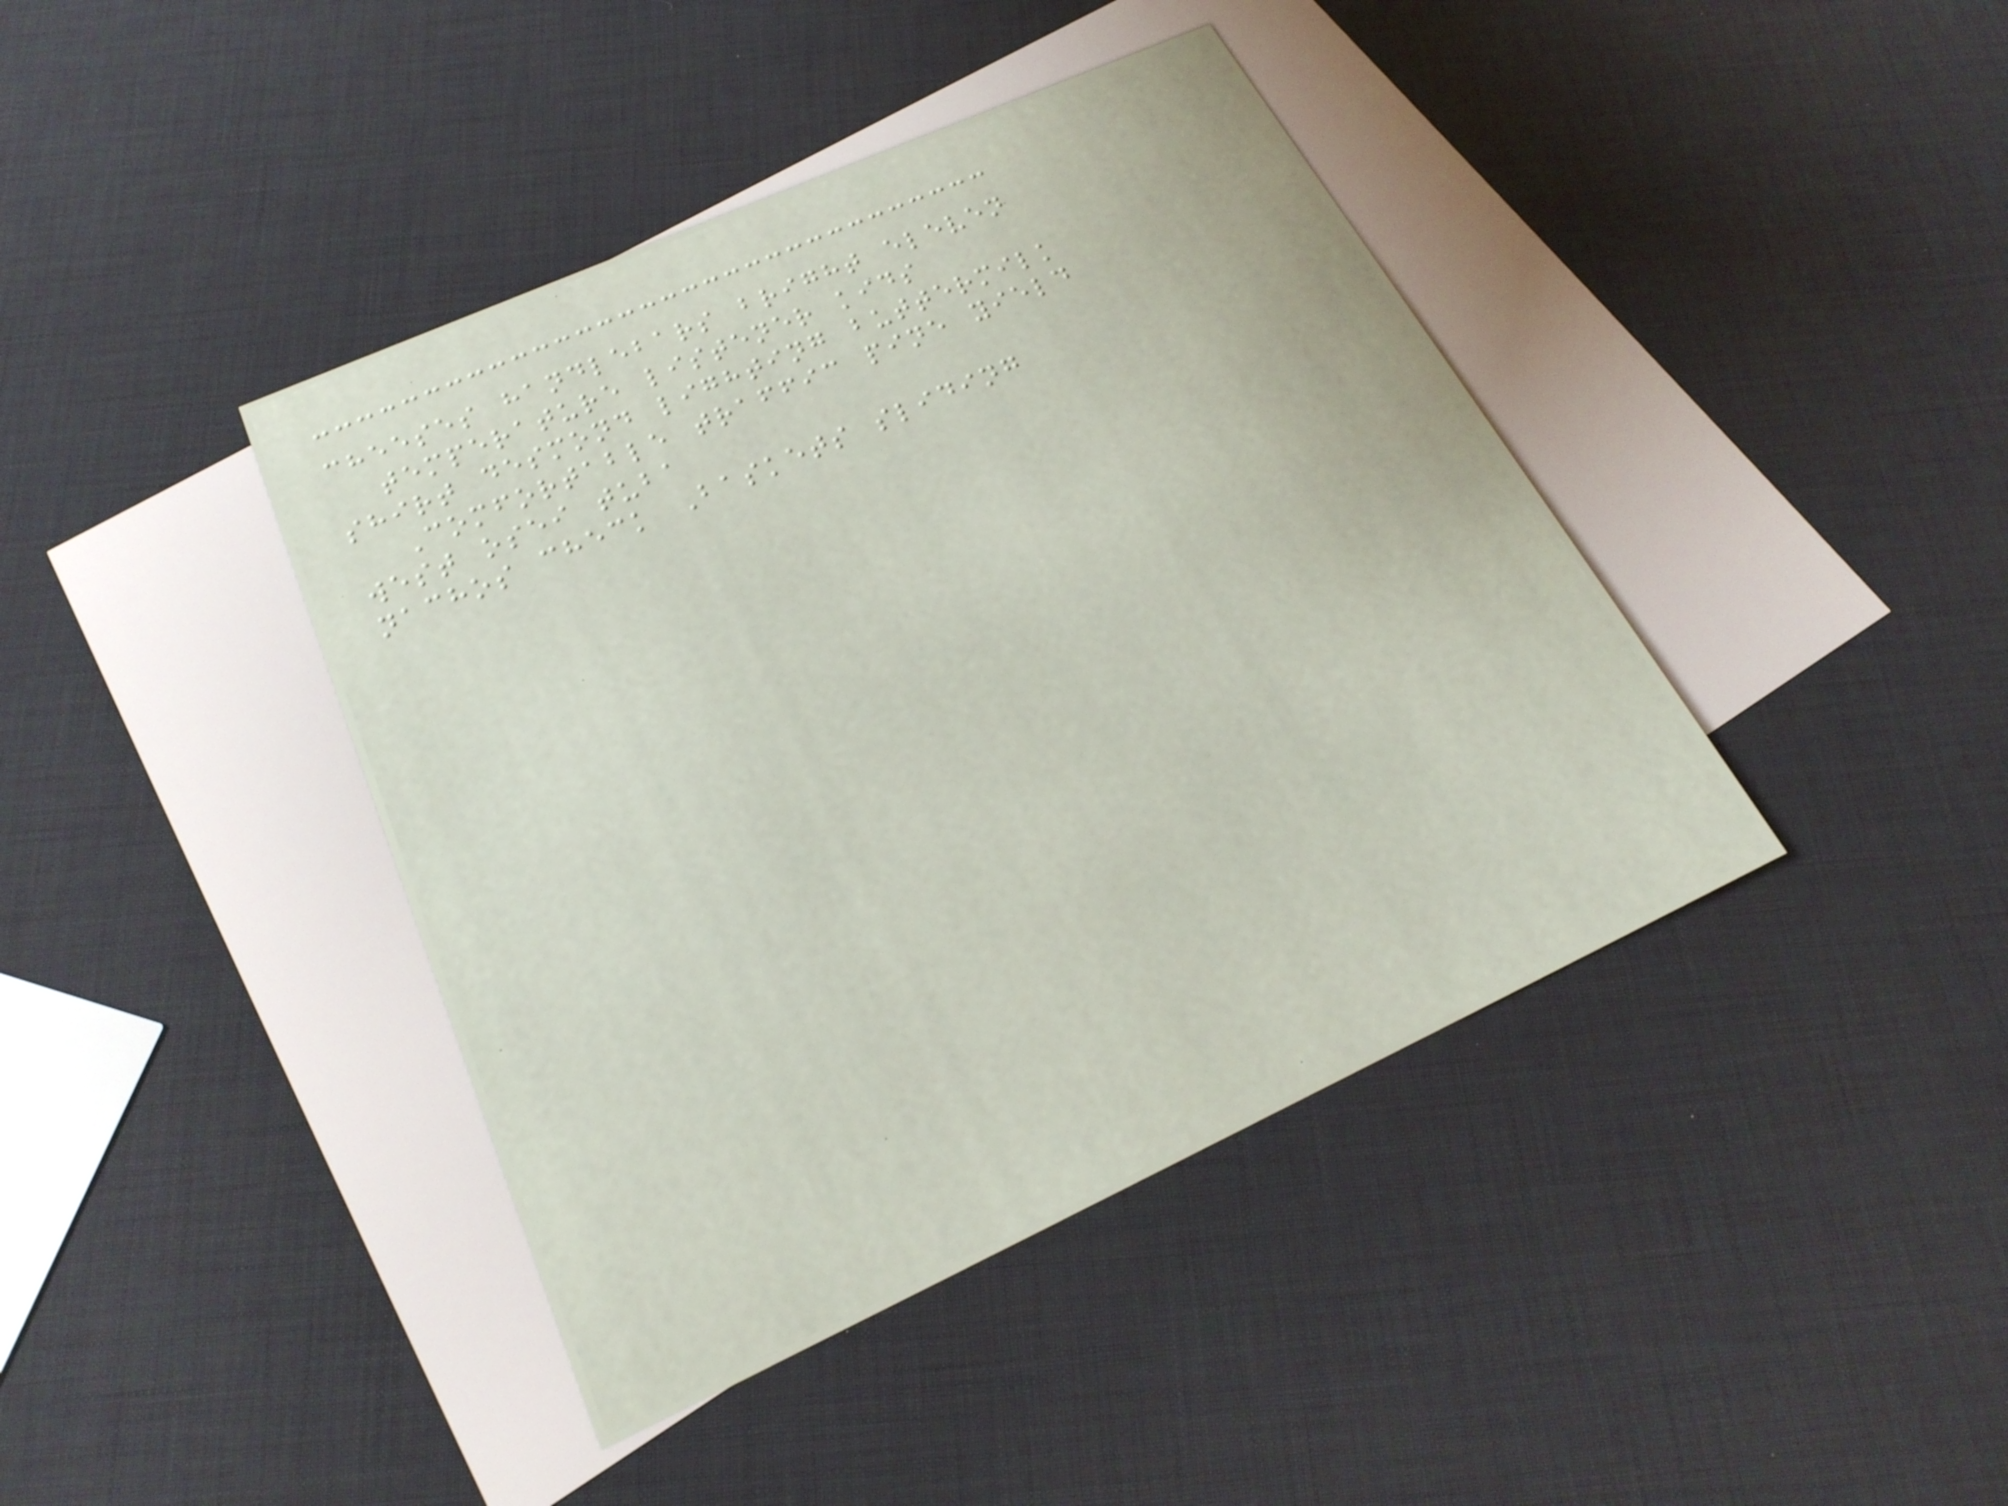cheeses handlebars bright eleven
temperature listener kids
shirt desmond lighting buttermilk
Comfortable traffic pine yield
west osei tuba
nachos check Baskets sliding
